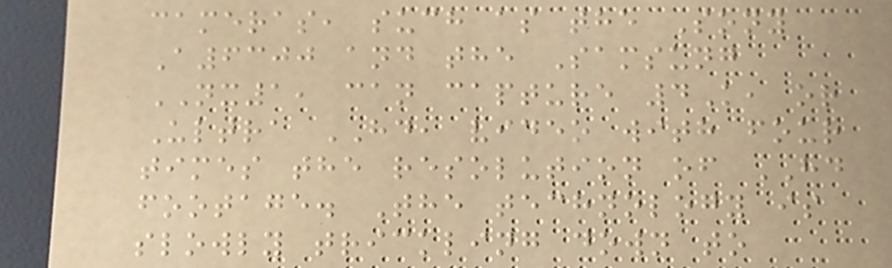cameras, such as the Sony
A6300 and the Samsung
NX1, can capture 4K, or
Ultra HD, video with four
times the resolution of HD
footage. The technology is
slowly trickling down to
